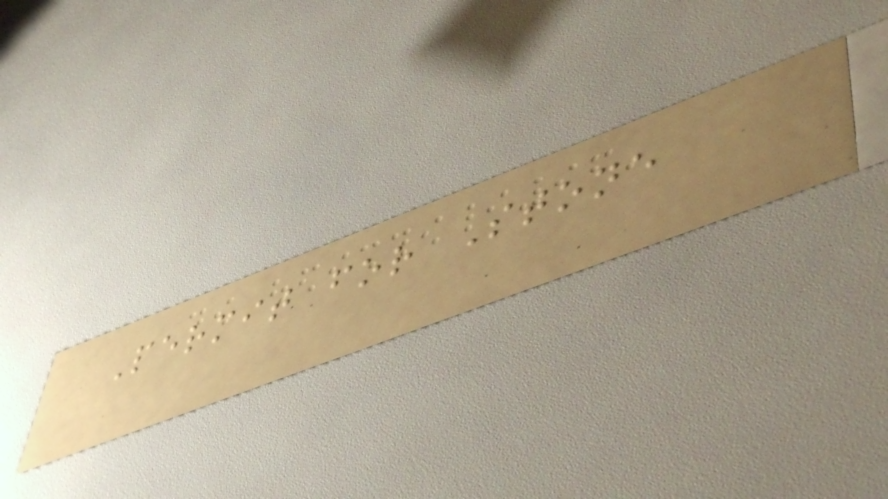Permit for Stone
